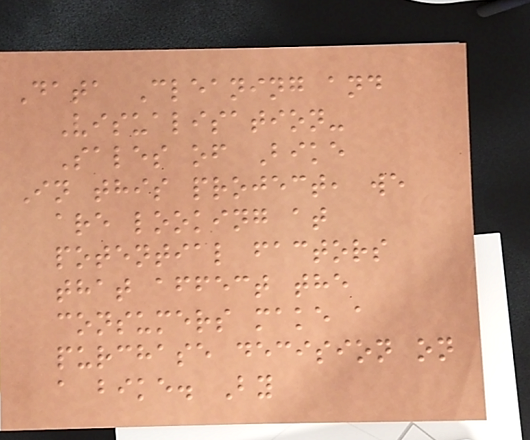Data Cleaning and
Visualisation-
Sales of Bike
In this project, we
are looking at
potential factors
that affect the
consumers make a
purchase decision on
a bike. By
